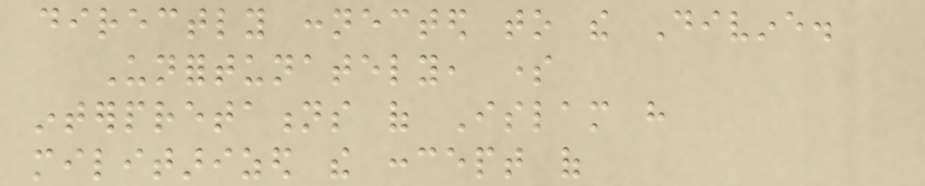directly connected to the Divine.
Unfortunately, some
interpretations of Islam have
militarized the concept of
